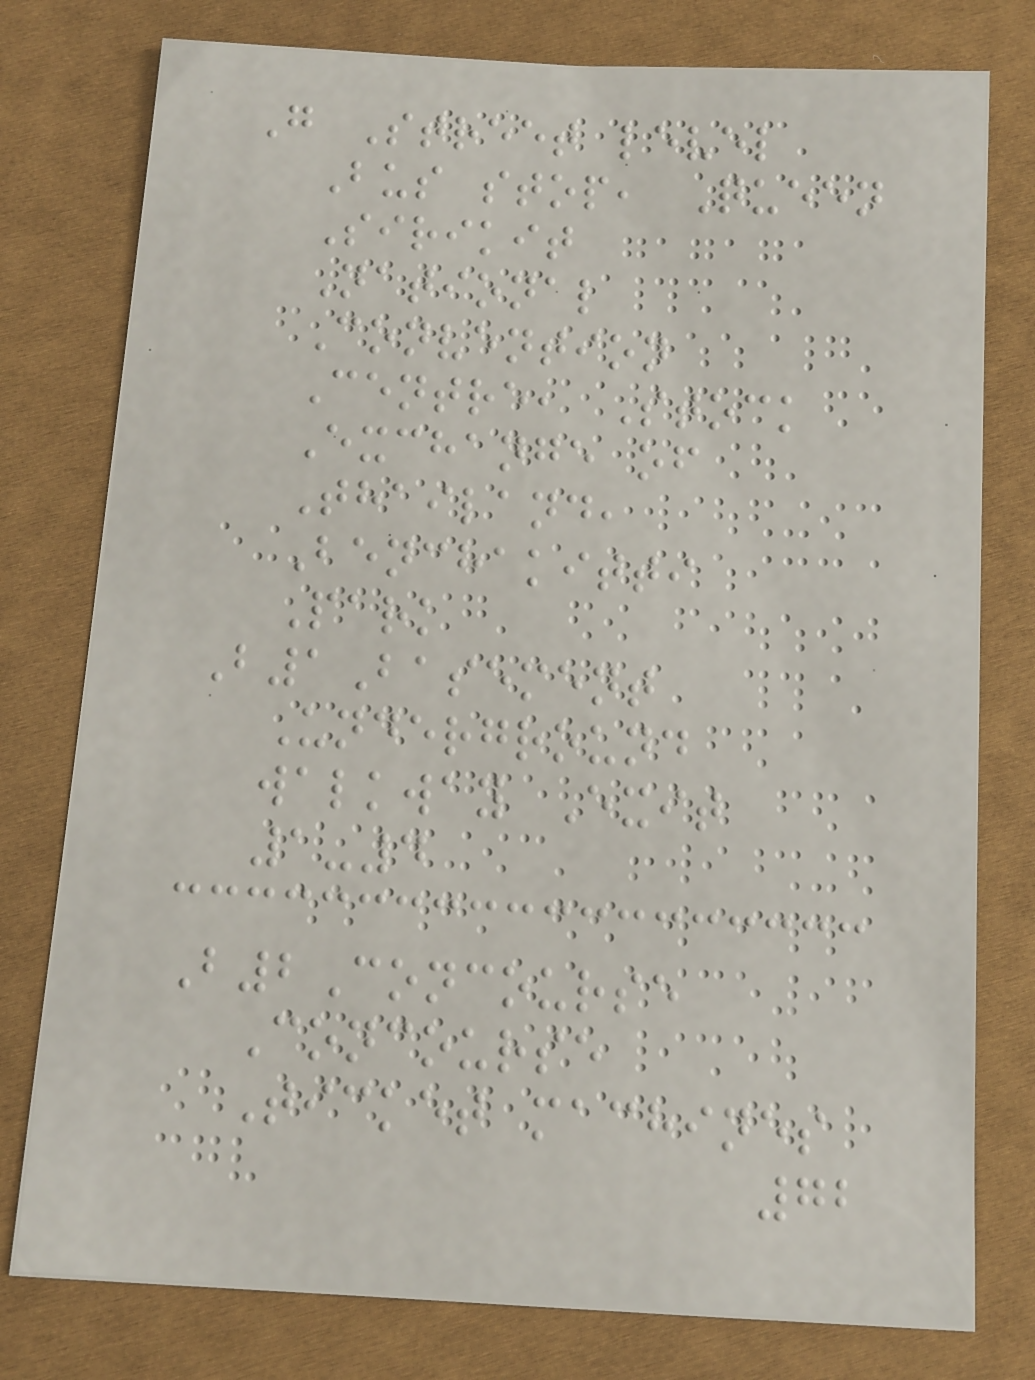G Street level
Bus stop, Queen
Sirikit
National
Convention
Centre, Stock
Exchange of
Thailand,
Benchakitti
Park
B1Basement
Underground
walkway Exit
1-4
B2Concourse
Concourse
Ticket machines
72
